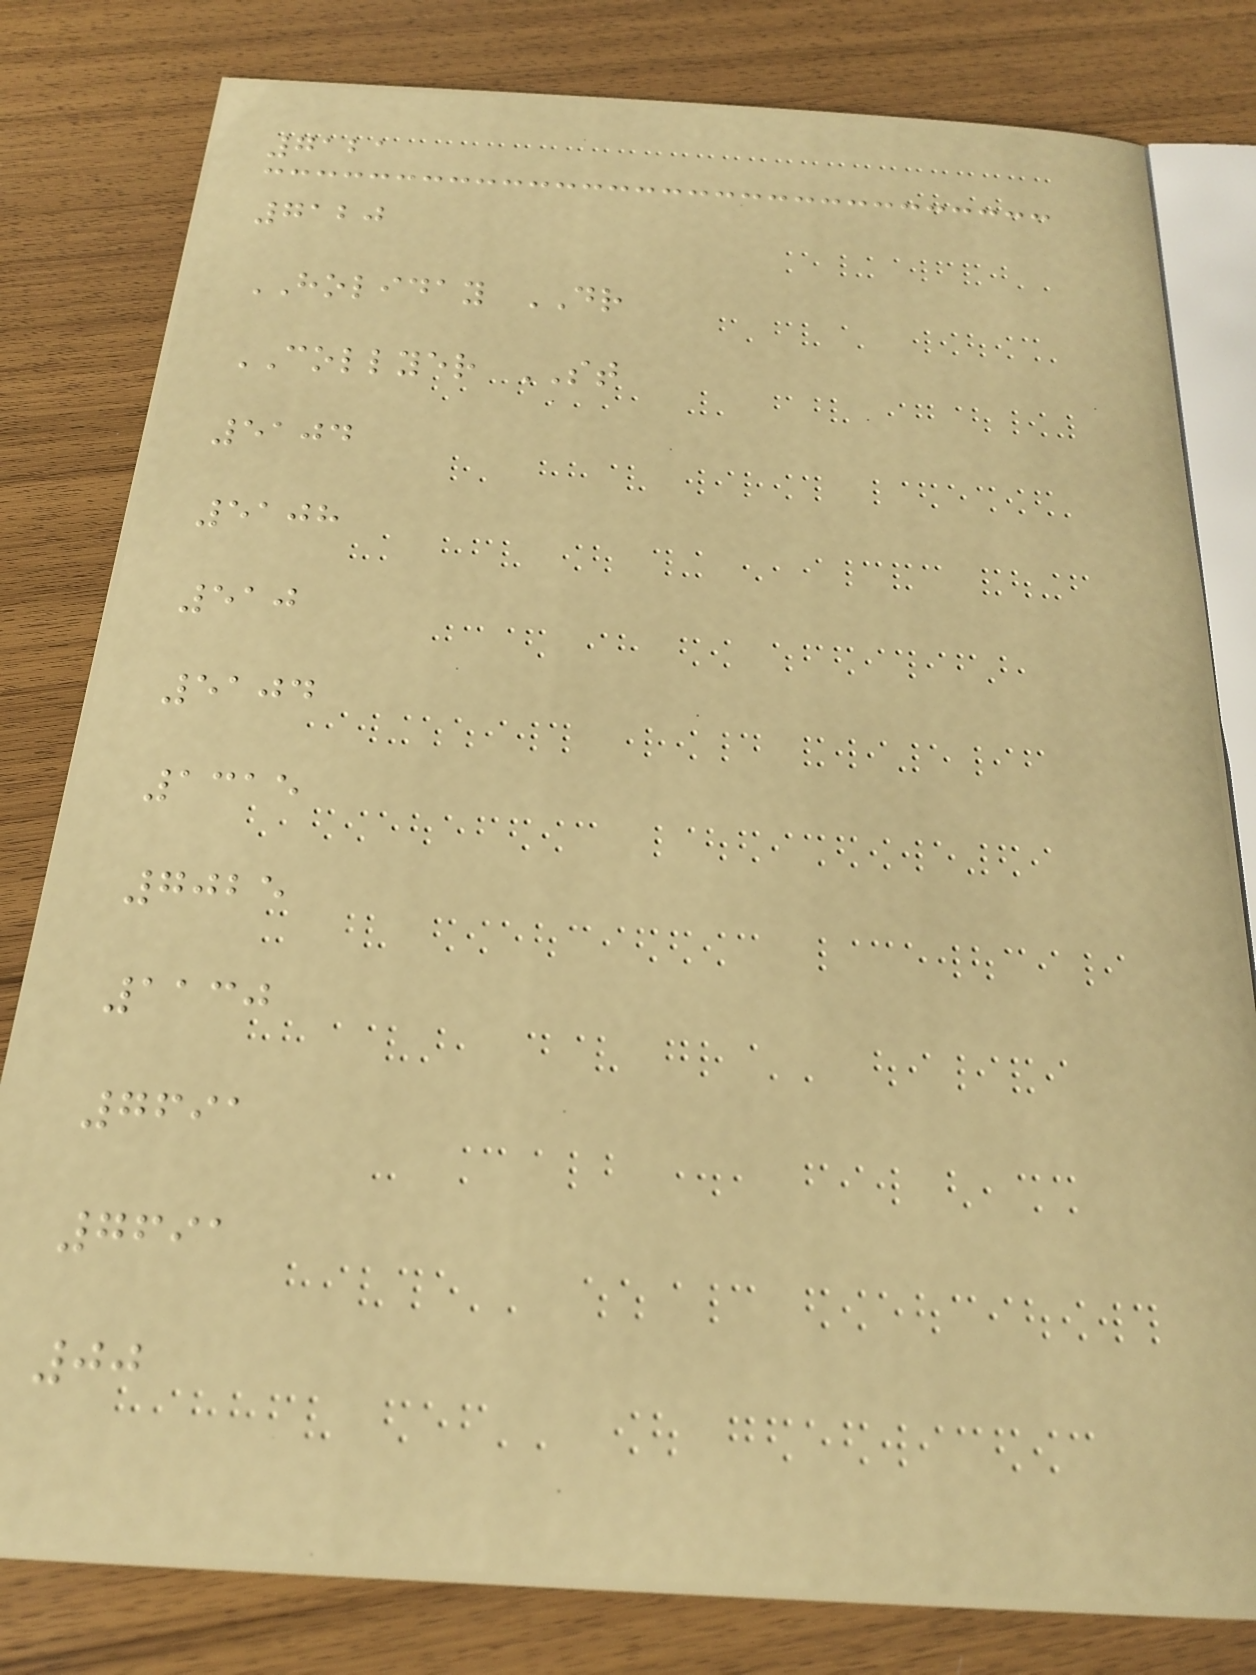7121
7120
HOLIDAY DR
COLLYER ST
5104
5108
510
5104
1315
7025
1130
7691
7691
00
